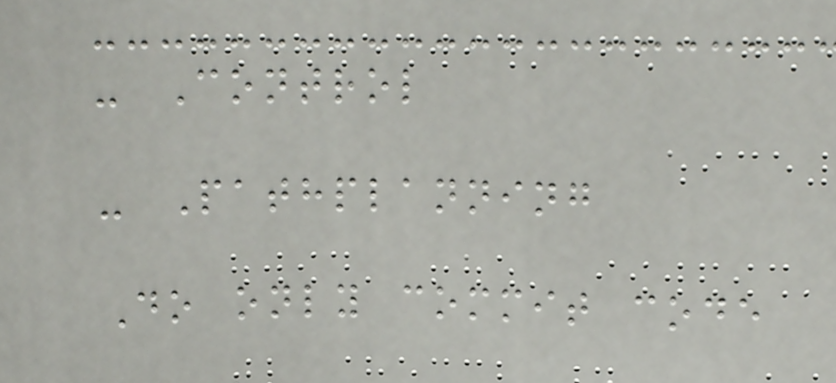- Control
- Pathplanning
Do only commit code
